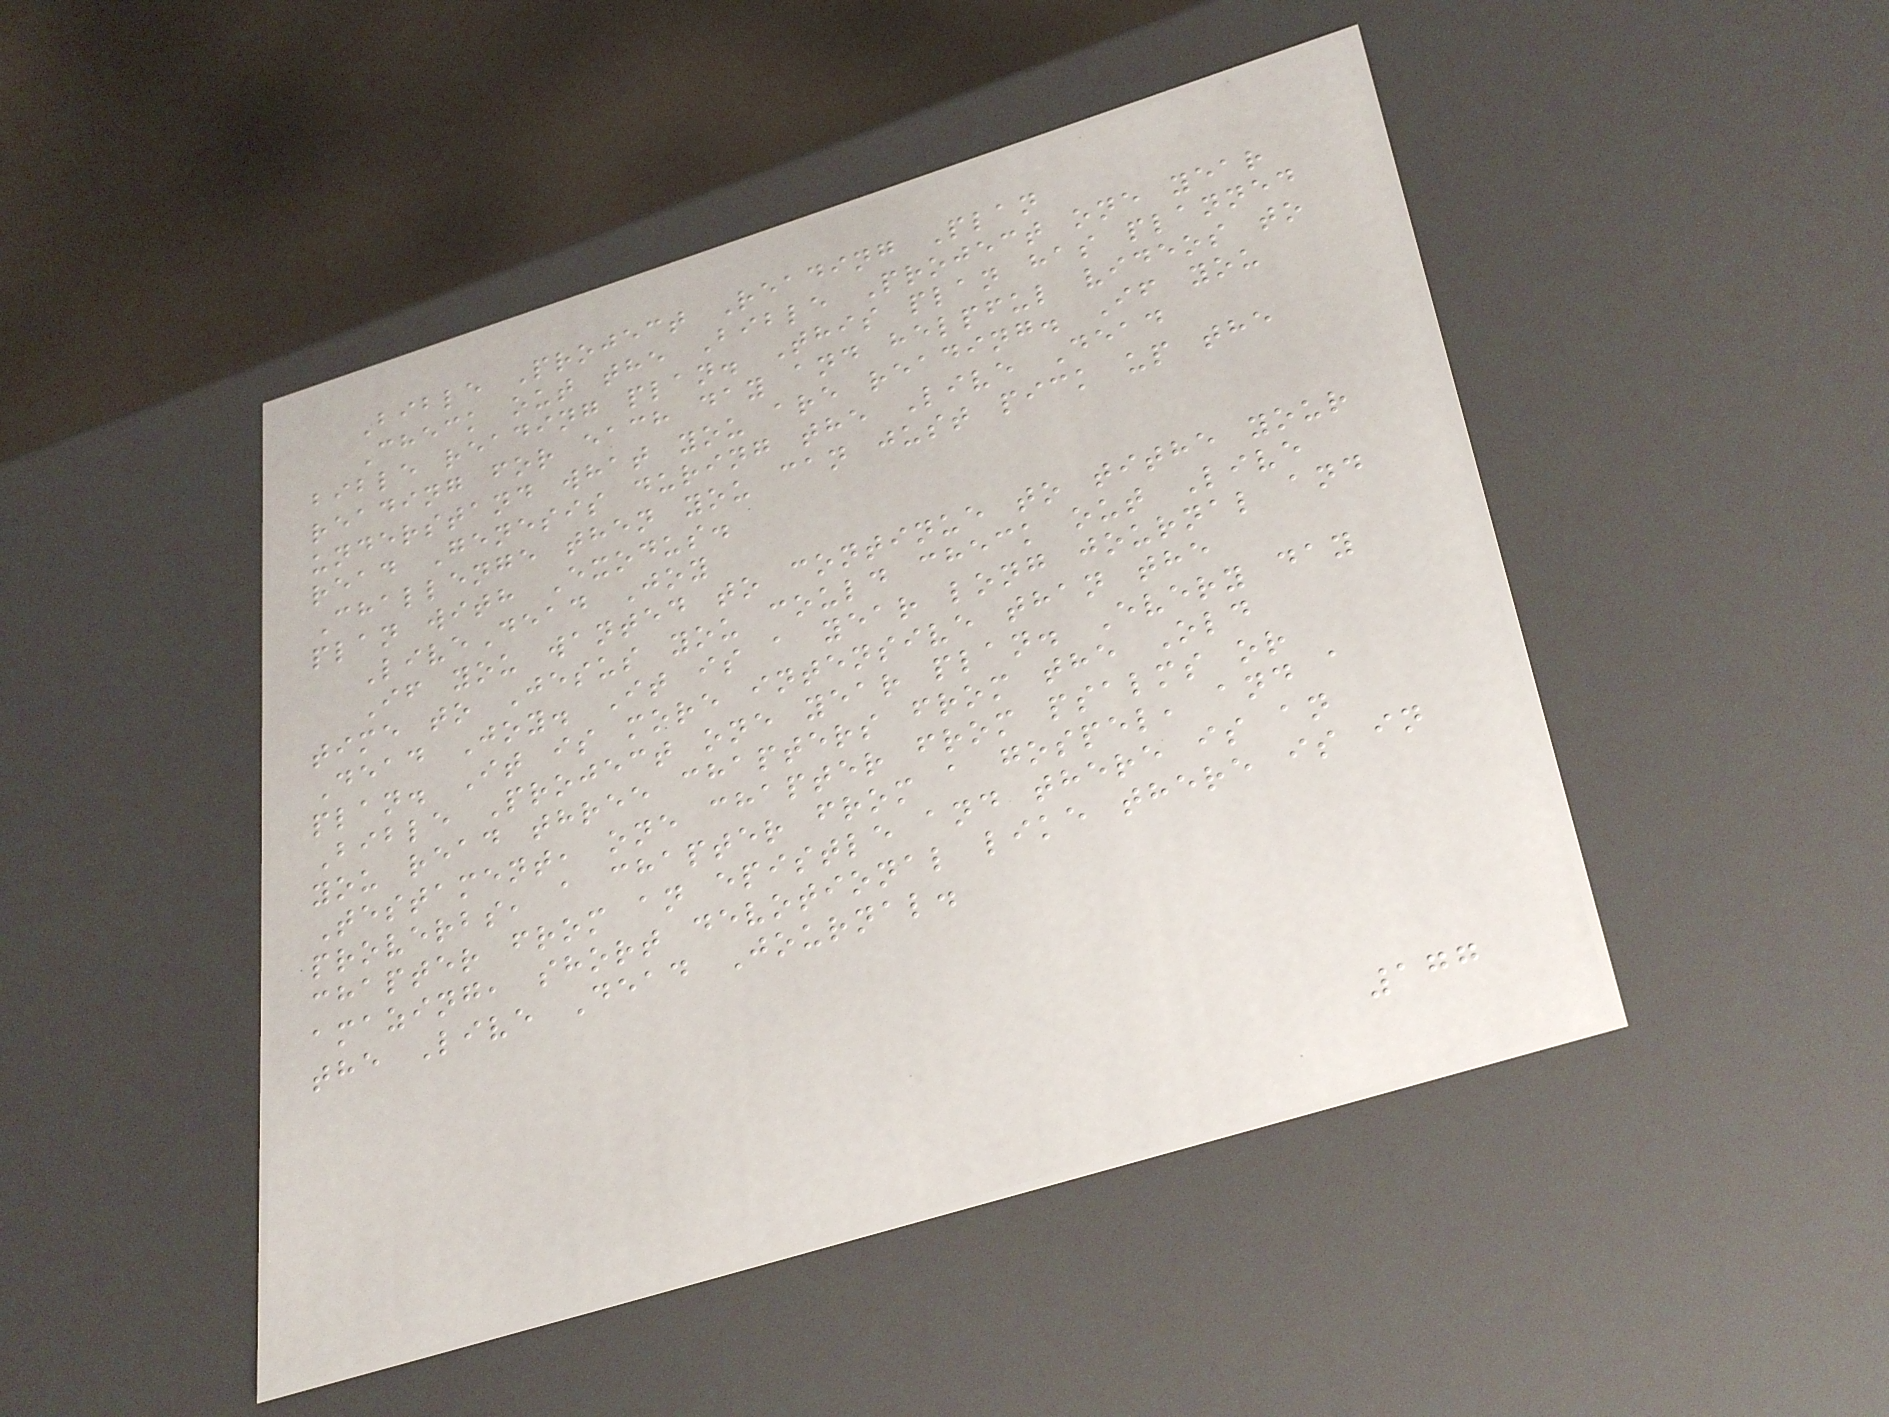Bible Project Reading Plan
Check out the Bible Project one year
bible reading plan. This plan has planned
reading for each day and helpful videos to
understand what you are reading. If you
read Genesis during the Live Dead
Challenge then you can just pick up the
plan with Exodus.
LiveDead Joy
If you wanted to continue to tithe your
time to Jesus you could check out Live
Dead Joy. It is a year long journal and
plan. It is more intensive than the
Bible Project one year plan. Every day
you read three chapters from the Old
Testament, one chapter from psalms or
proverbs, a chapter from a gospel, and a
chapter from an epistle and there is an
amazing, short devotional like there is in
the Live Dead Journal.
177
